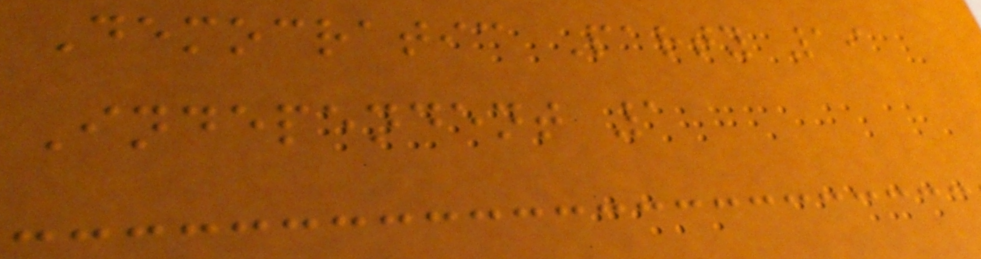Democratic Party 19
Independent 1
